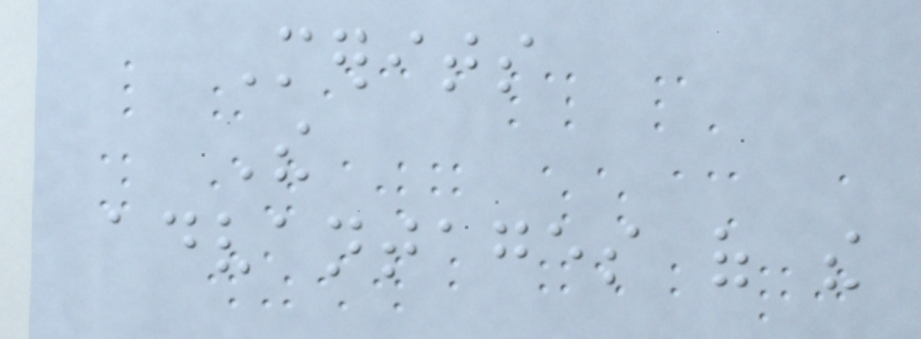Merits
The
advantages of the
